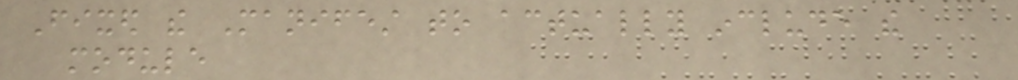Fixed the Manifest to actually include the
module
